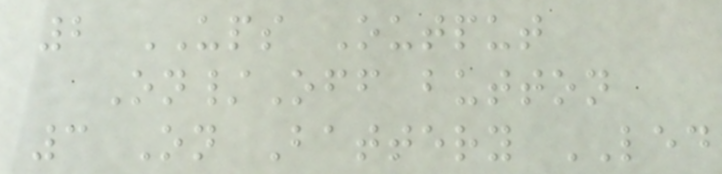2 UPS Output
On/Off button
3 On Battery LED
